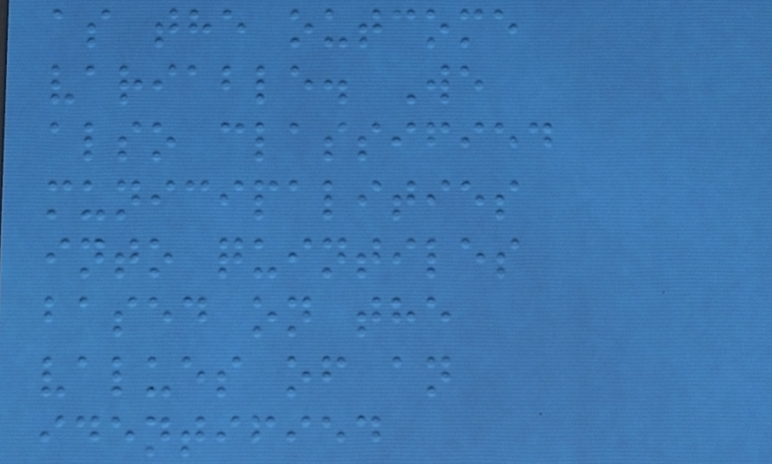as the outcome
variable. We
also classified
municipalities
into quintiles
based on the
values of an
identified
